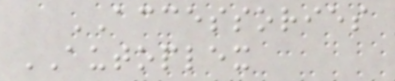ACCESSORIES
AUTOPLEX
